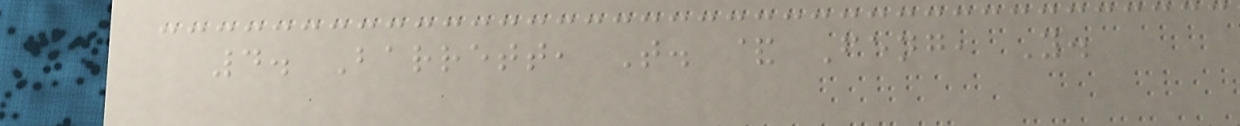4. Barrett, T. & Feng, Y.
